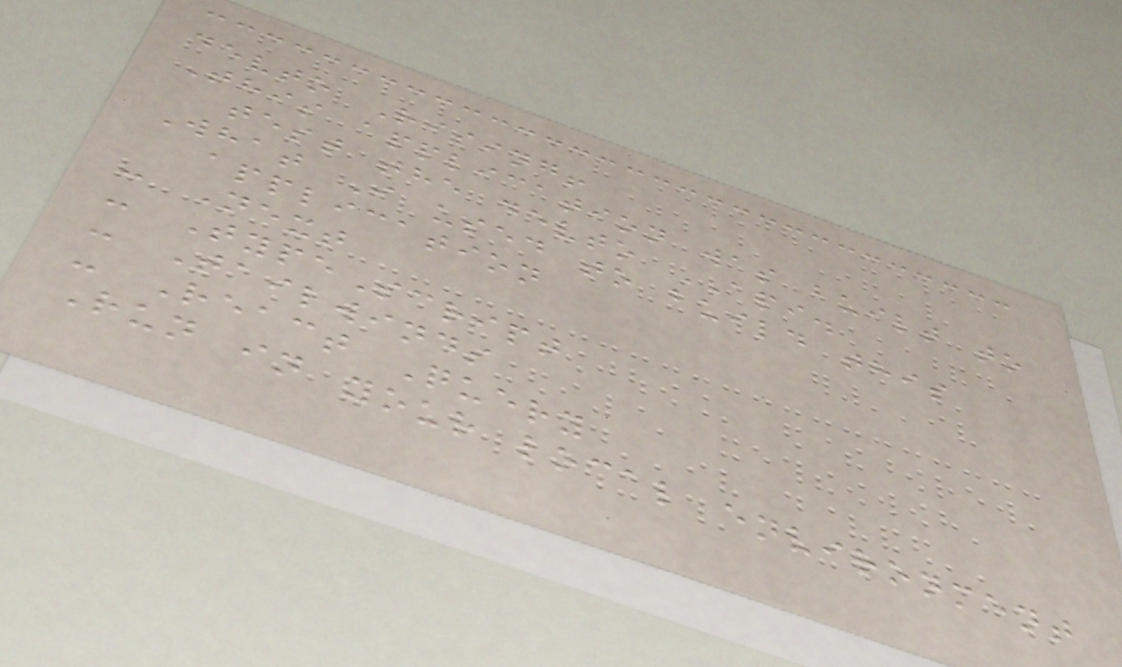devto Rising!
This application was built to
test the devto API.
What I used to build this
application
- Next
- TypeScript
- Tailwinds
- React Query
Run in your local environment
